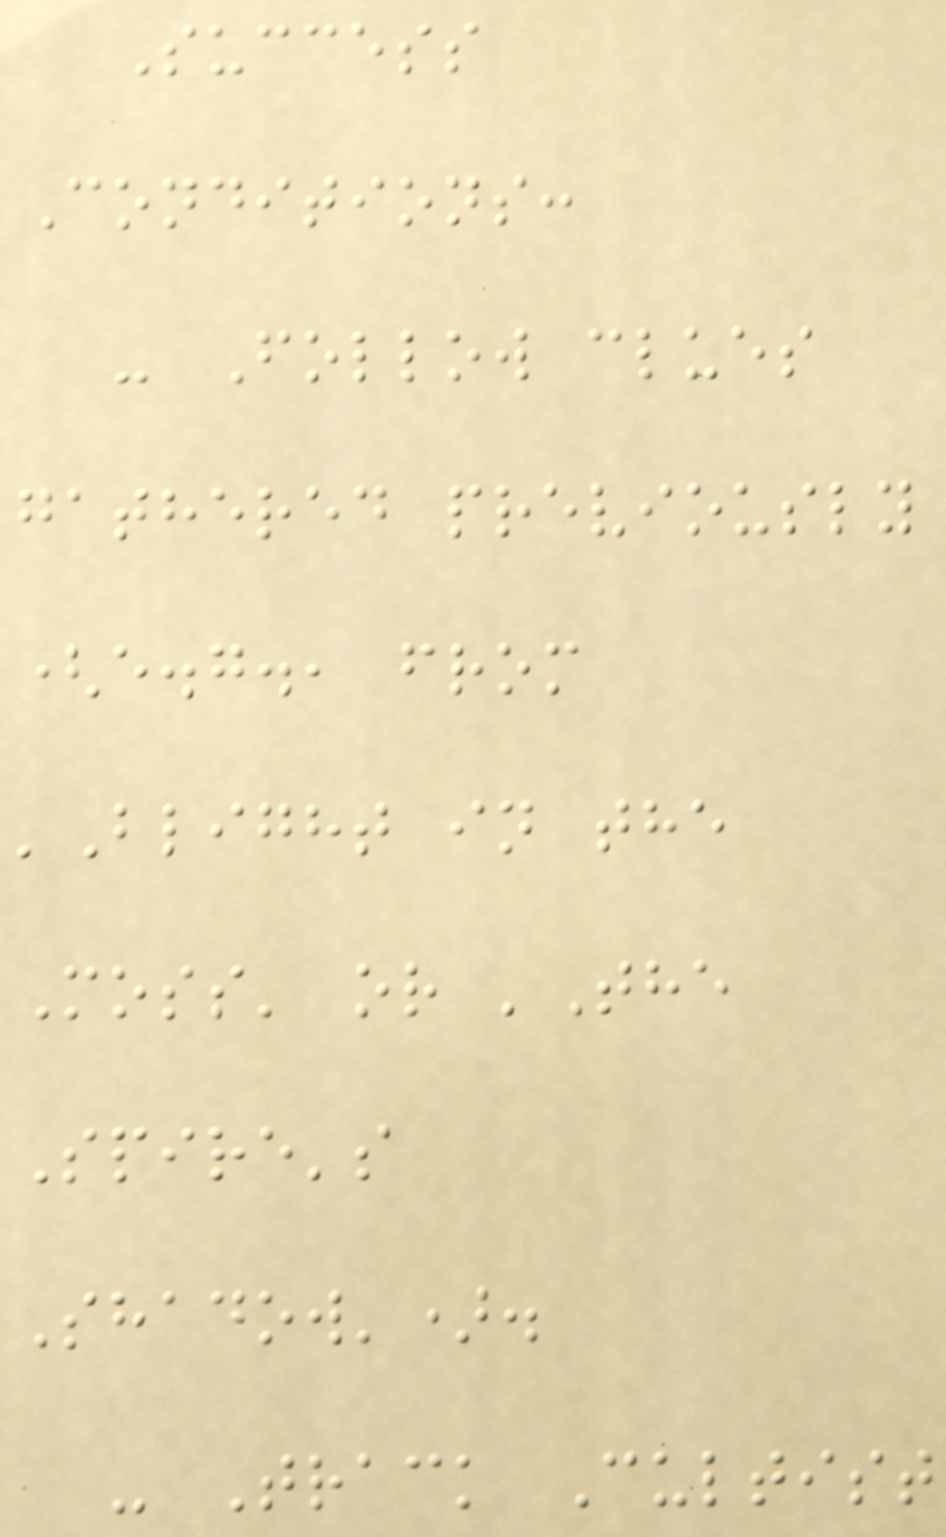Success
Conditions:
- Follow clues
gathered previously
(e.g., from
'Blight in the
Moss' or 'The
Spire's
Shadow').
- Track Cultist
